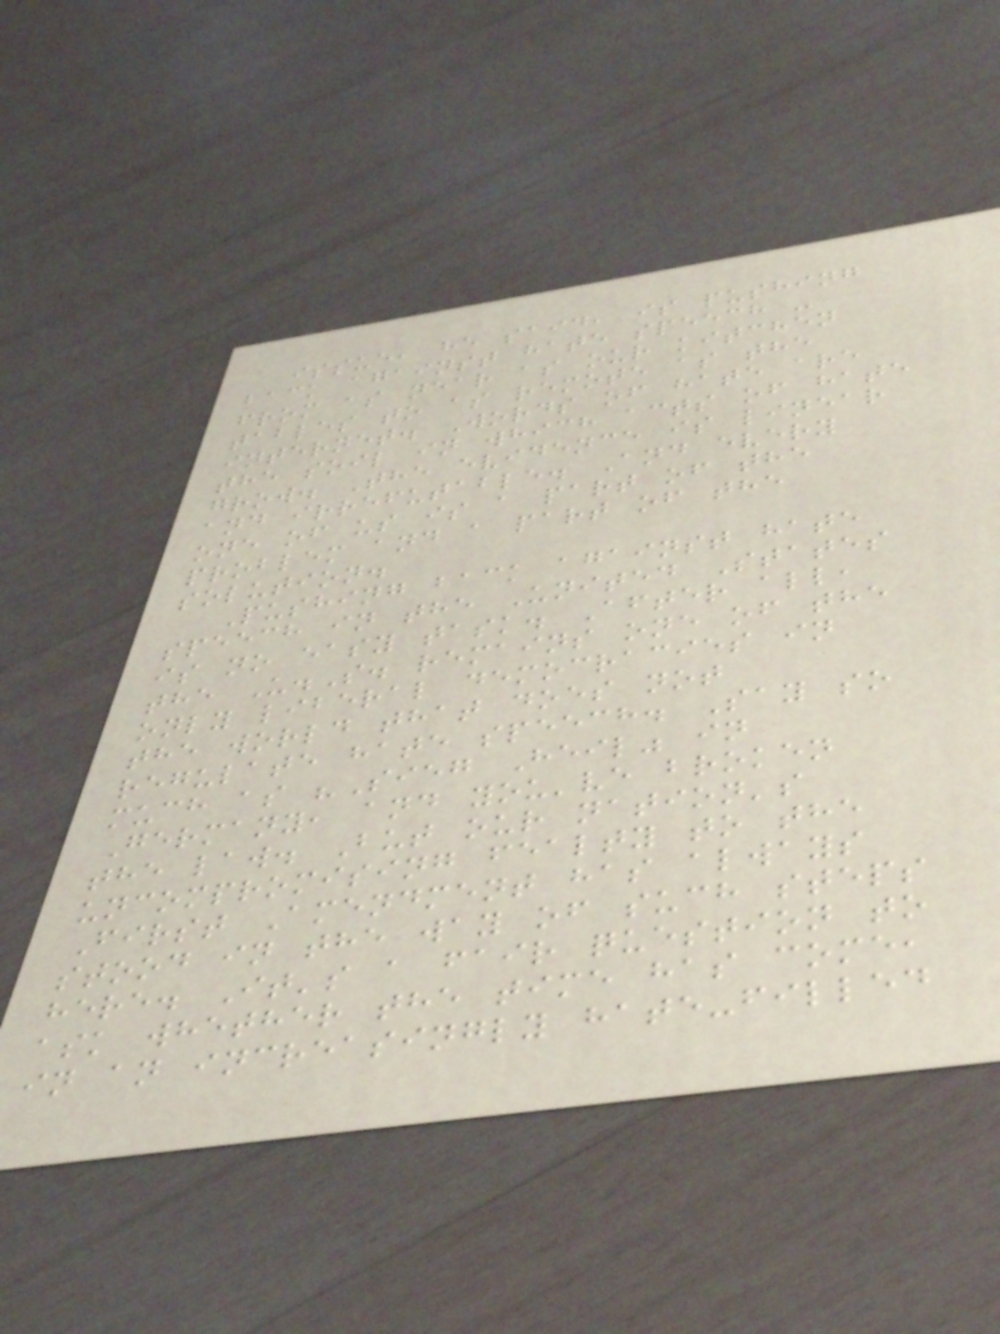issue, he said, is pushing
back against hate speech -
from as near as our kitchen
tables to as remote as the
internet. Words of hate are
the soil in which acts of hate
grow. The evidence is linear
and irrefutable. And every
one of us is a part of the
problem and a part of the
solution.
Pushing back against hate
speech in the United States
is no easy task. After all,
the U.S. remains one of the
only liberal democracies in
the world that does not
regulate hate speech. Say so
much as "Sieg Heil" in
Germany, and you've broken
the law. But our nation's
uncompromising fealty to the
First Amendment has always
stood in the way of such steps
here. It's a fair question to
ask whether the time has come,
in an increasingly hate-filled
